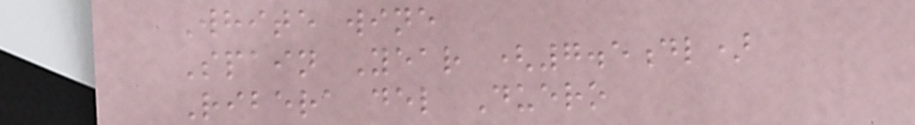White wine
Spain Year (7.5dl)
Ribera del Duero
